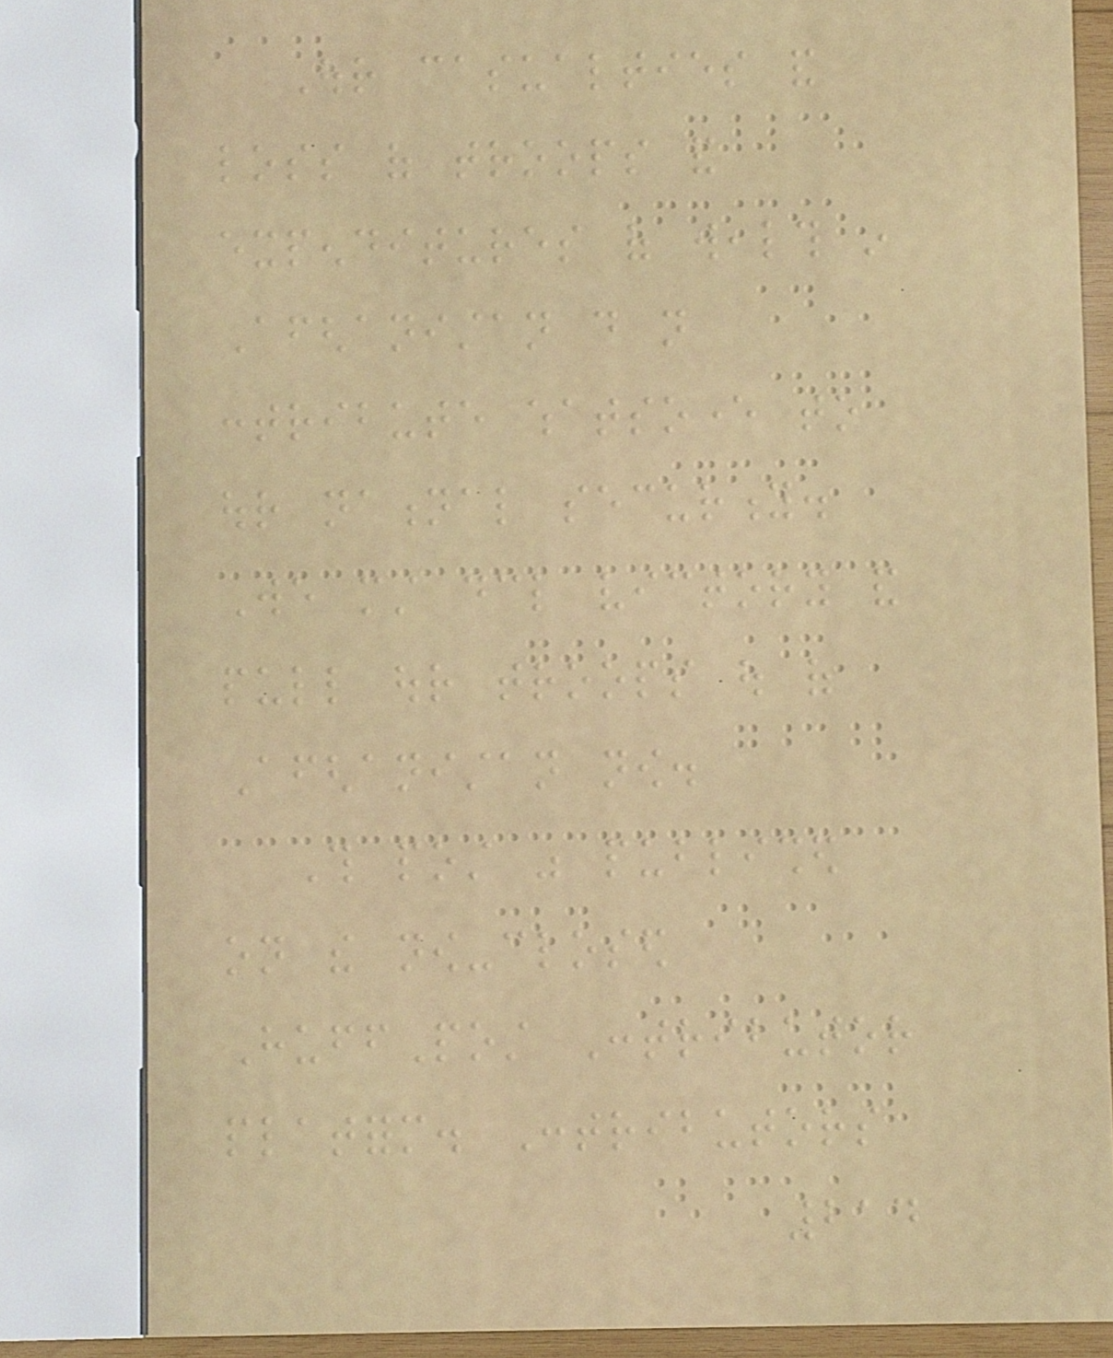Our casualties and
loss of troops and
expenditures of wealth in
Afghanistan do not
contribute whatsoever to
our national security.
We must declare victory and
pull our troops out of
Afghanistan now.
This post was published
on the now-closed
HuffPost Contributor
platform. Contributors
214
